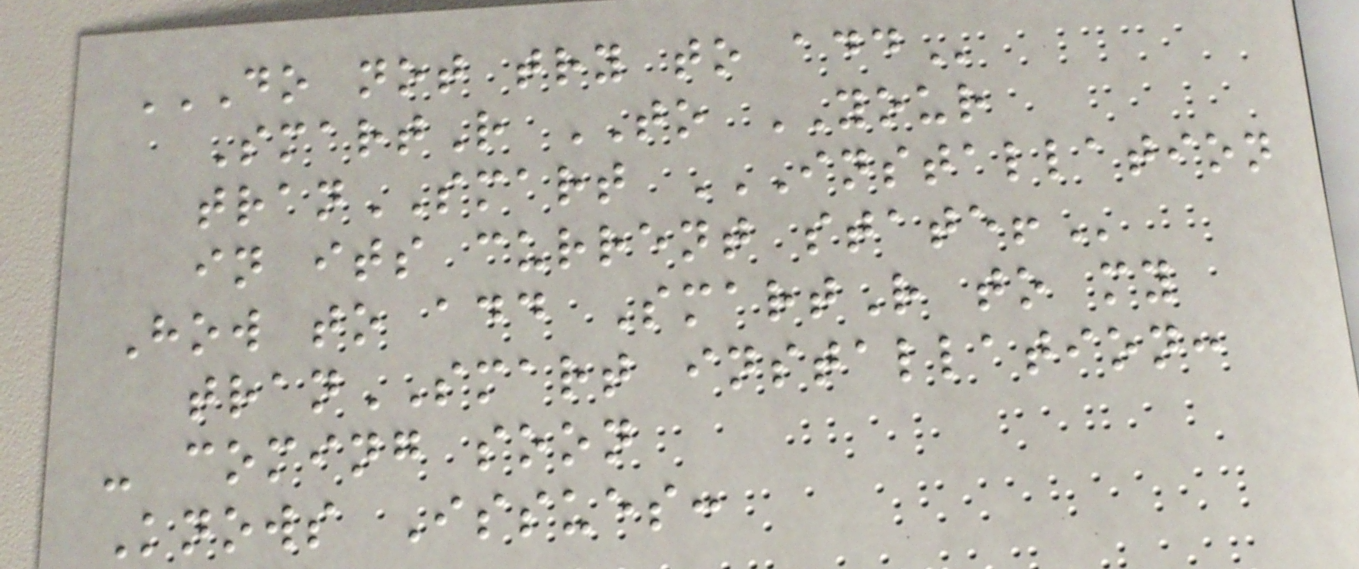DO NOT TRY TO ADD
SmartR TO YOUR
tranSMART INSTALLATION
IN ITS CURRENT STATE!
How to add SmartR to my
tranSMART installation:
- coming soon
Knows Issues:
